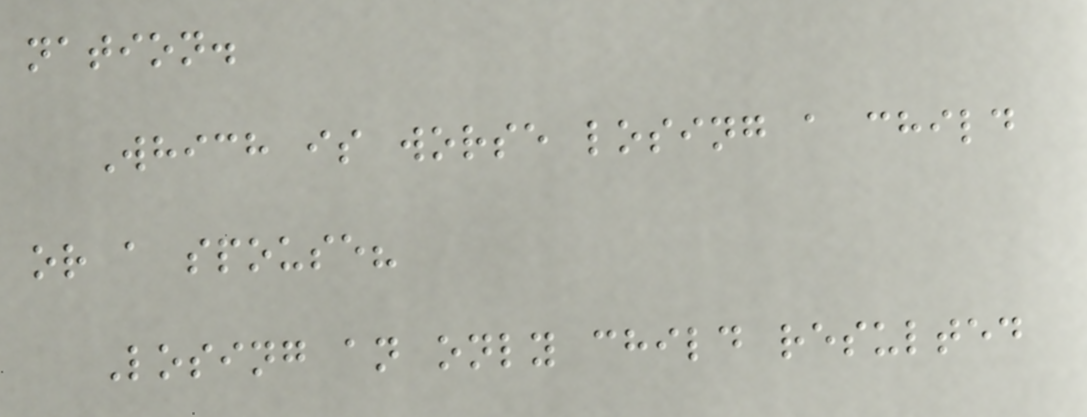nation.
Which is worse losing a child
or a spouse?
Losing an only child resulted
